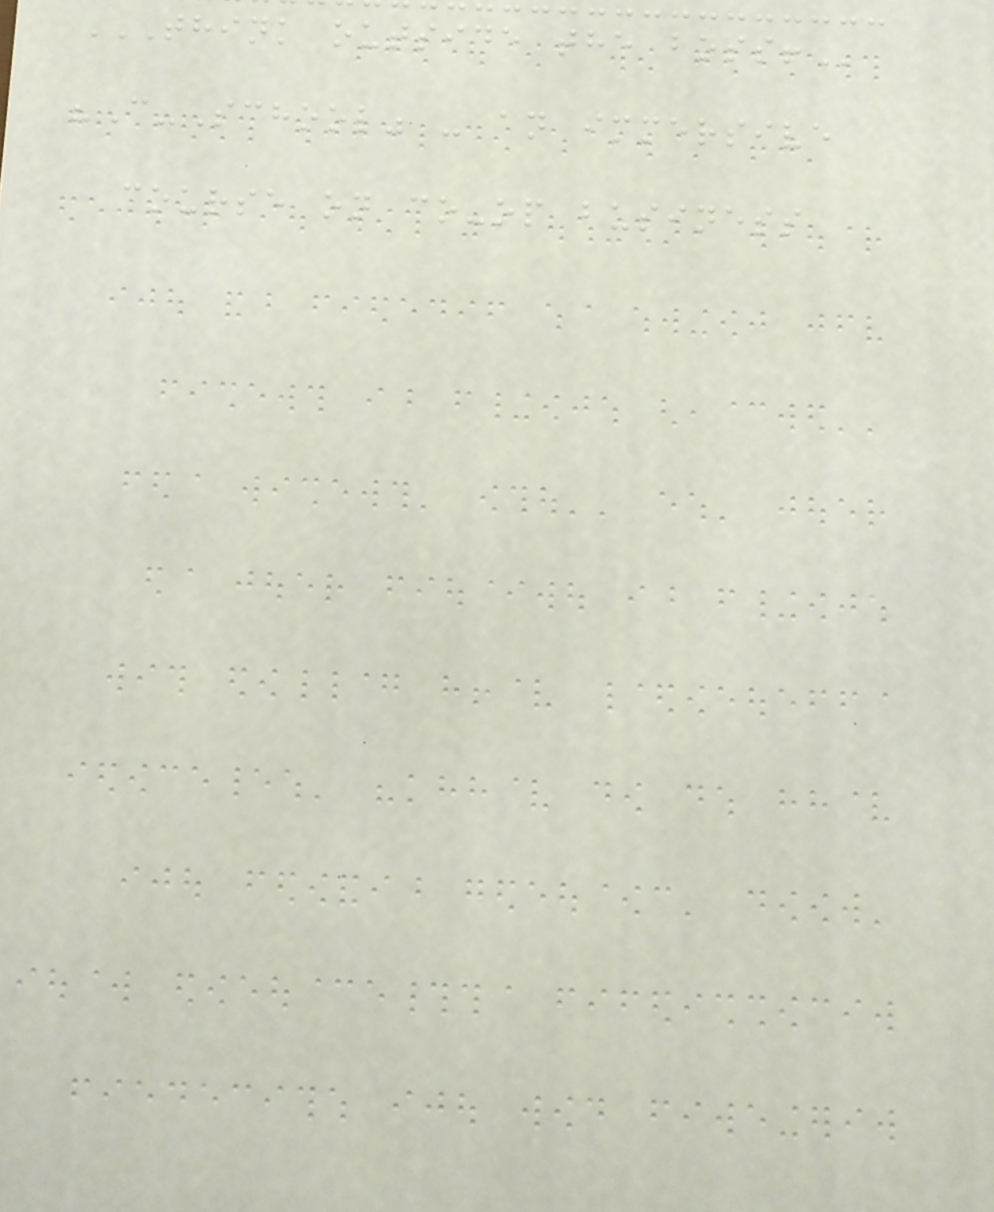THINK OUTSIDE THE BOSS!
"C-School" - an immersive
course on co-op business
